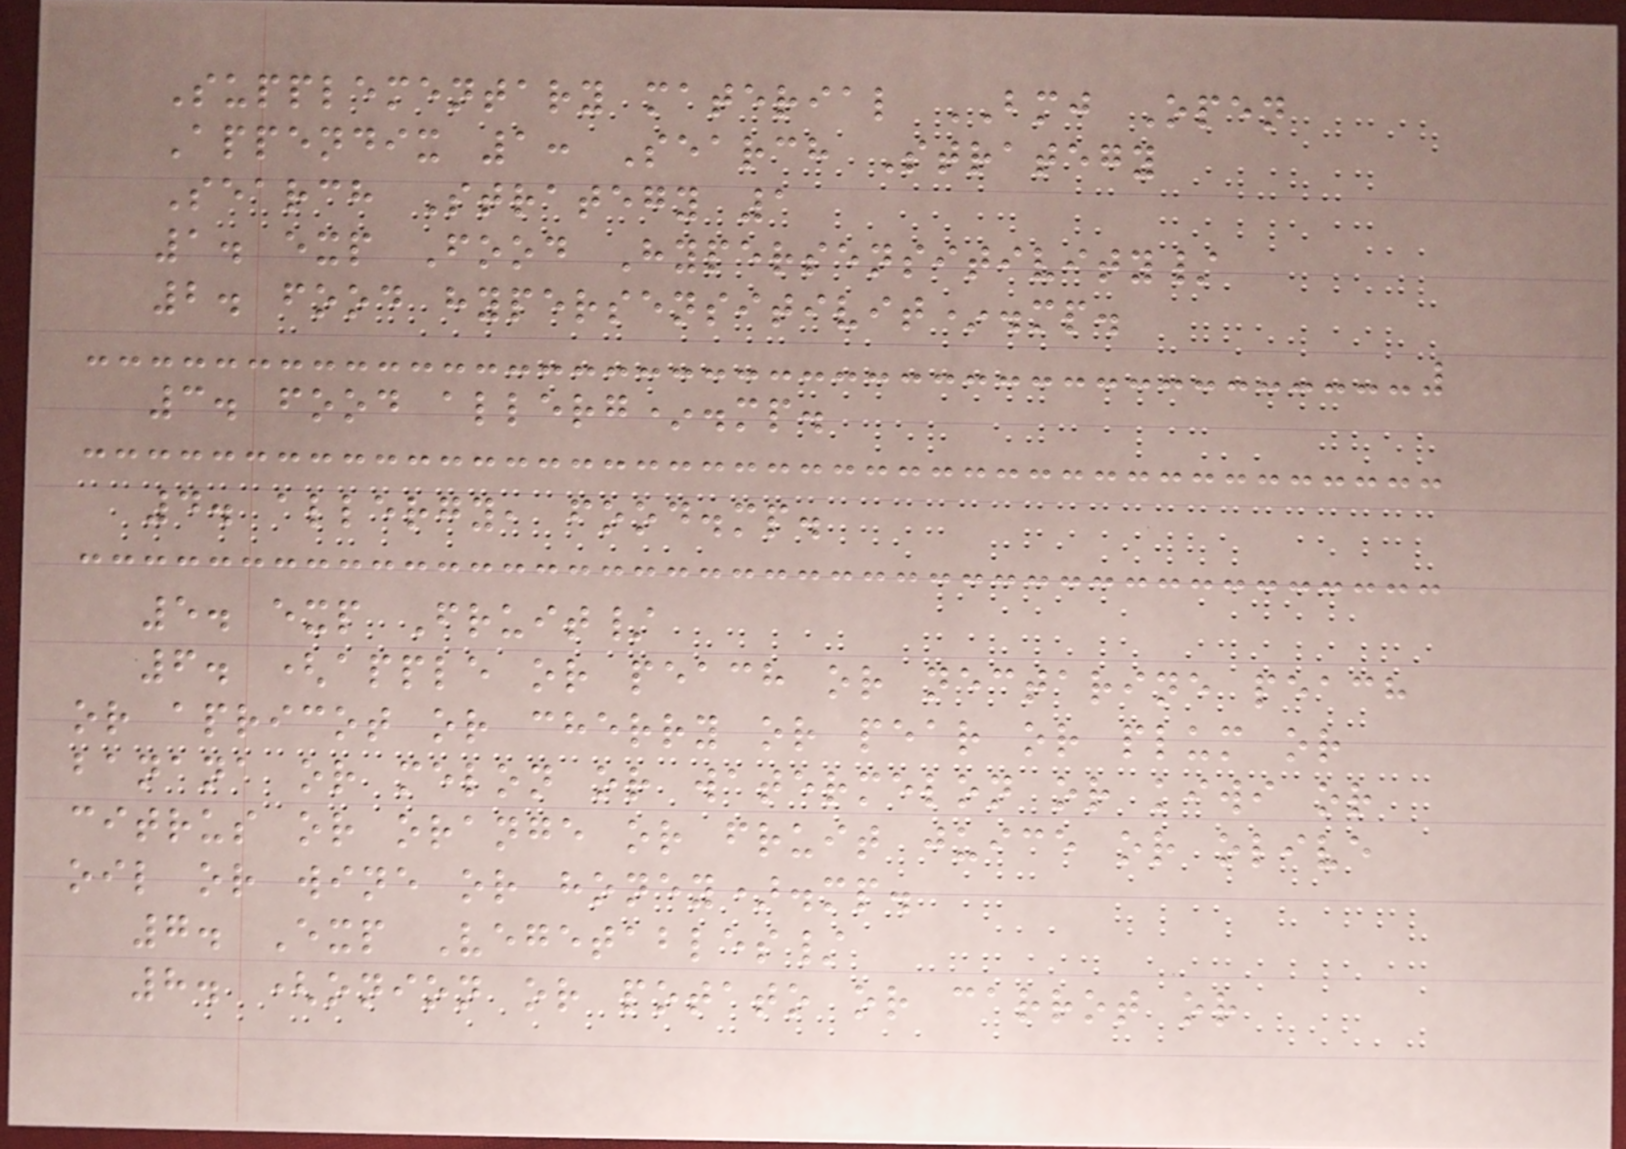Supplementary material BMJ Open
Appendix 1: Search Strategy
Search Strategy 1
1. exp Food Hypersensitivity/
2. food hypersensitivit*.mp.
3. food allerg*.mp.
4. allergy, food.mp.
5. exp Fruit/
6. (apple or peach or nectarine peach
or apricot or cherry or pear or plum or
banana or melon or watermelon or kiwi or
citrus or orange or fruit juice or olive
oil or wine or honey).mp.
7. Exp Vegetables/
8. (onion or potato or carrot or
